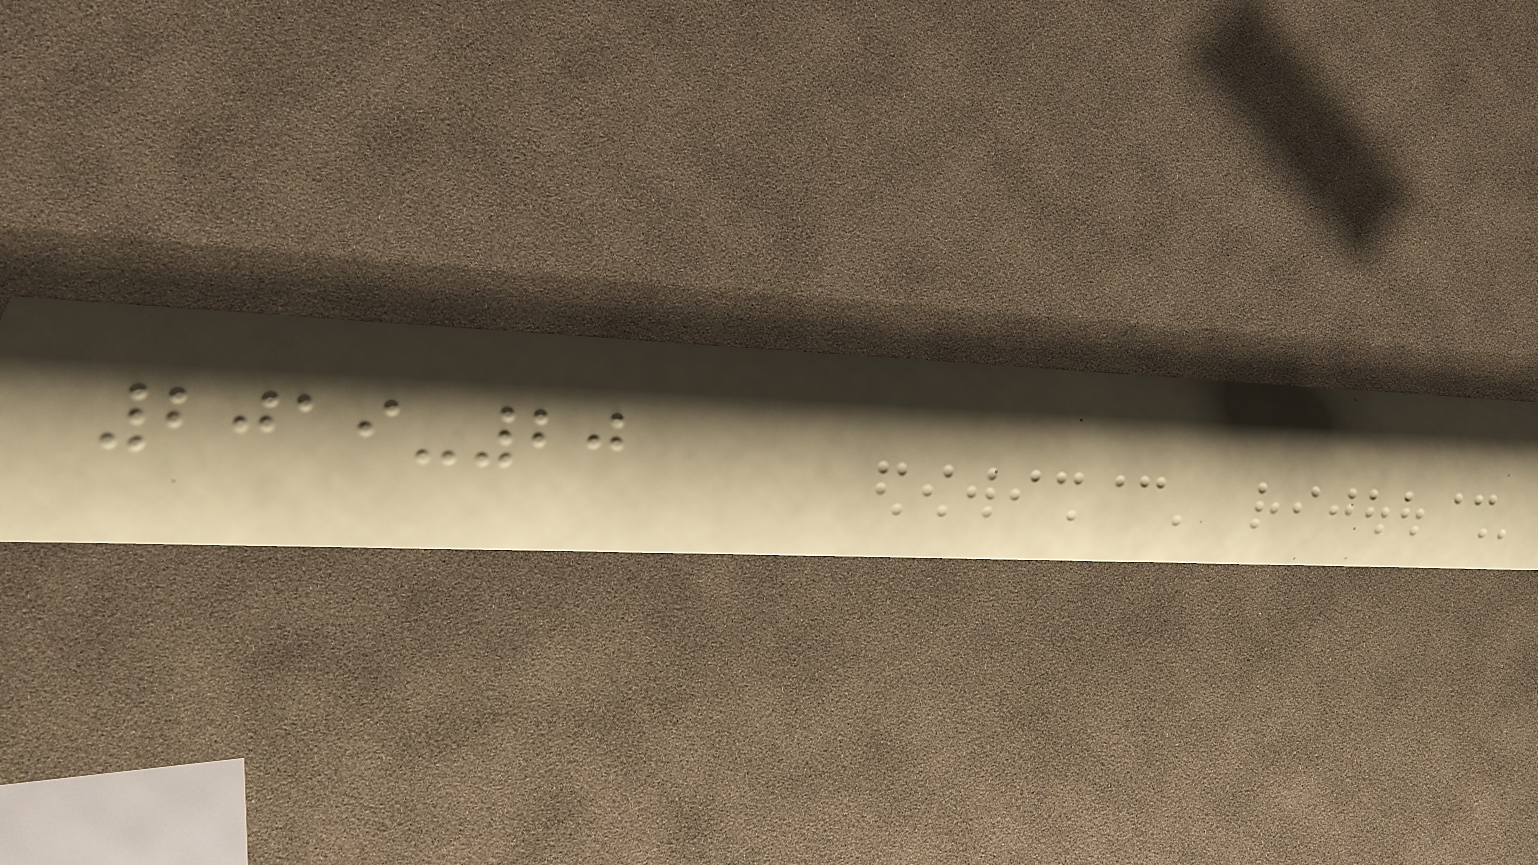2019-20
